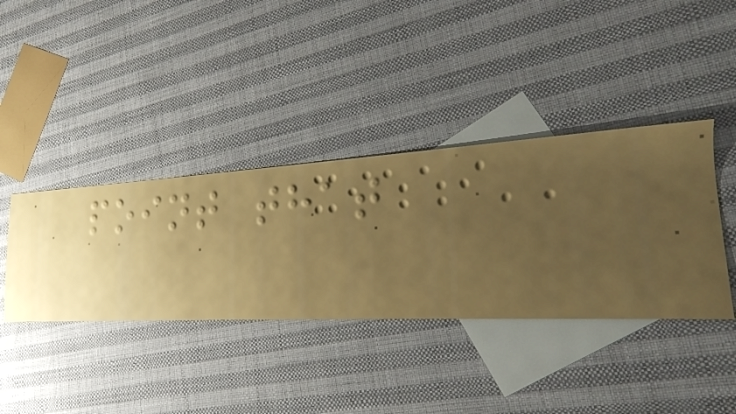point that
